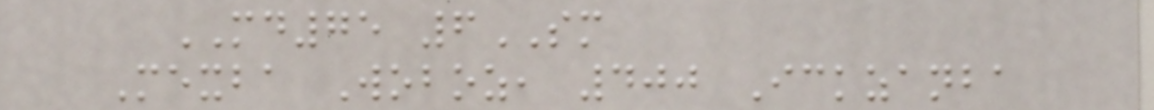MD75 6SM
Mexba Woboz, 400 Ickzanba
